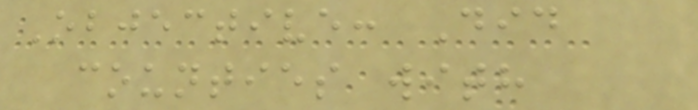Objective: Did
counties with
